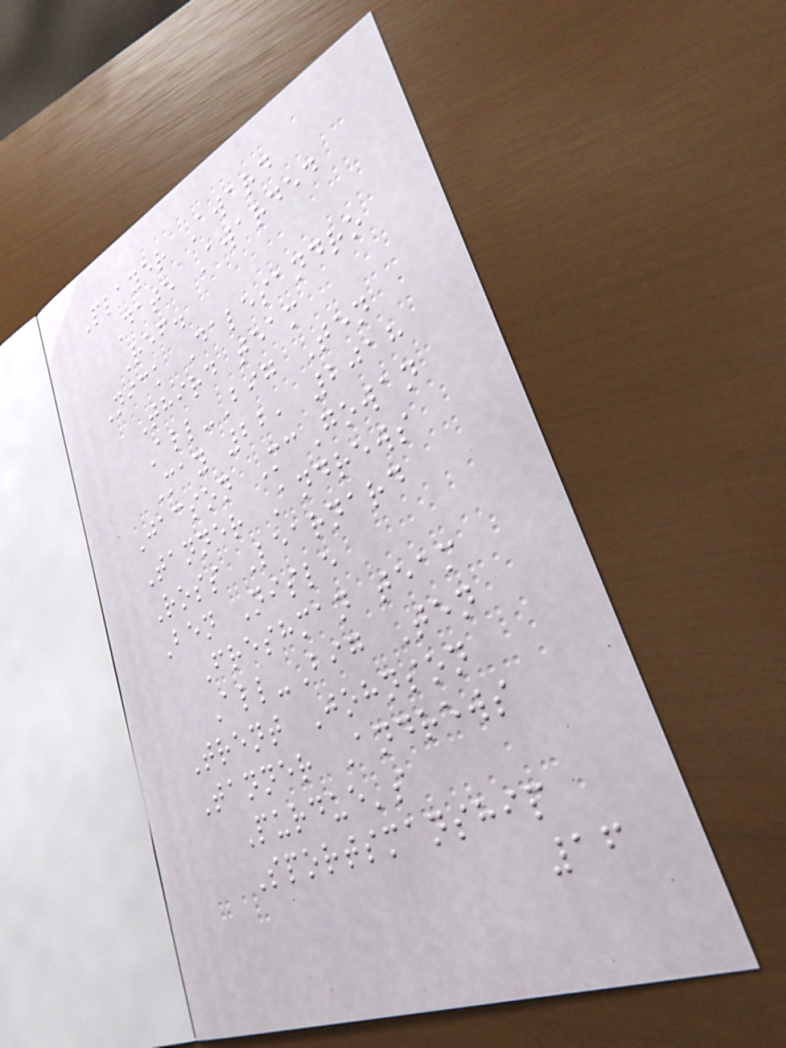Player Award
Date Awarded
Ref.
Nick Dalesandro
Third team
All-Big Ten
May 22, 2018
Jacson McGowan
Tanner Andrews
Ross Learnard
Ben Nisle
Freshman team
All-Big Ten
Trent Johnson
Tanner Andrews
Purdue's
Sportsmanship
16
